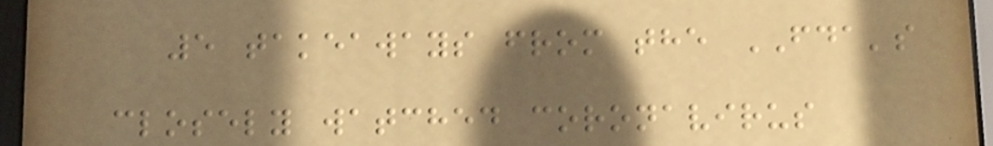5 takeaways from the FDA's
closely watched coronavirus
